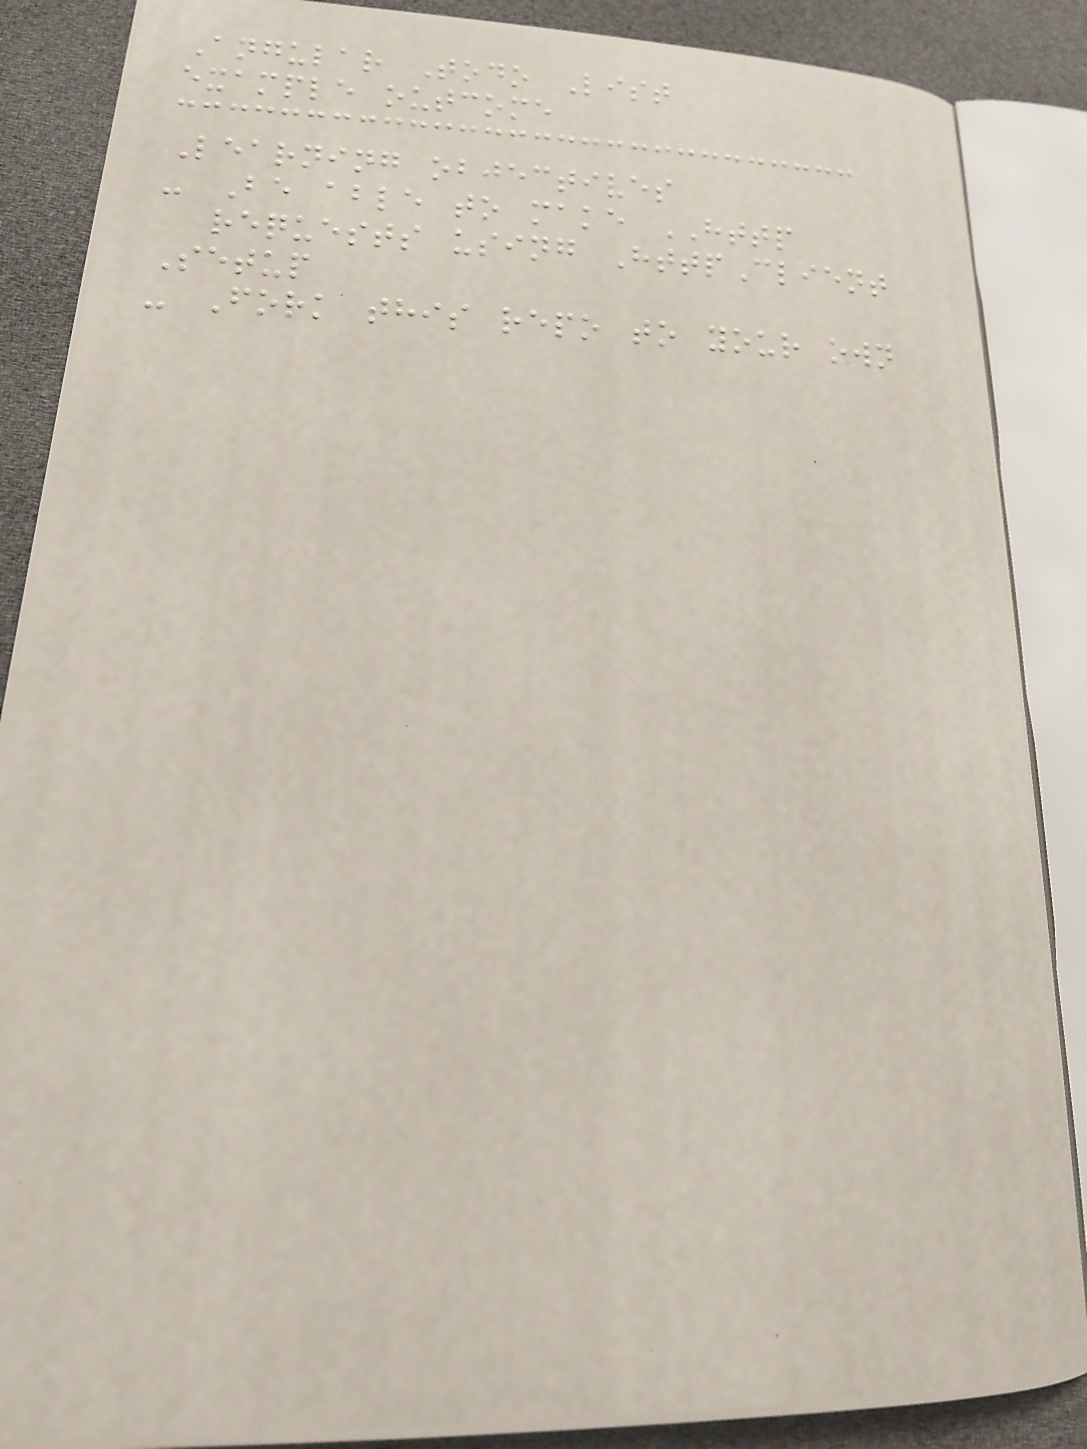Angular Todo List
example outcome
Learning objectives
- Be able to make HTTP
requests using HttpClient
Setup
- Fork this repo to your own
